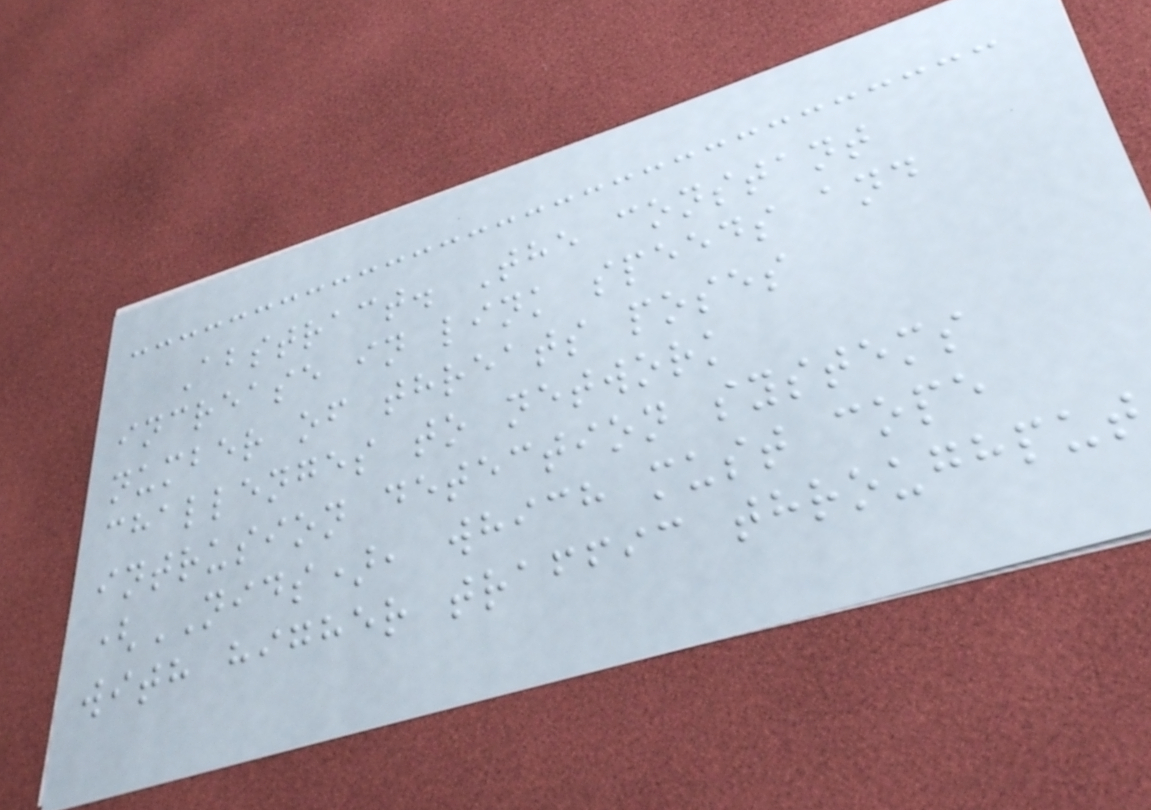Abstract. The constant
increase in link speeds and
number of threats poses
challenges to network
intrusion detection systems
(NIDS), which must cope
with higher traffic throughput
